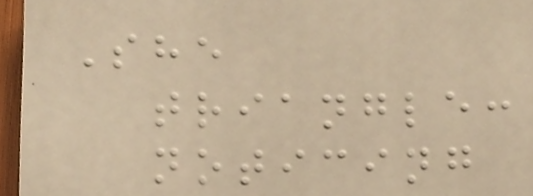She
triangle:
noticing
